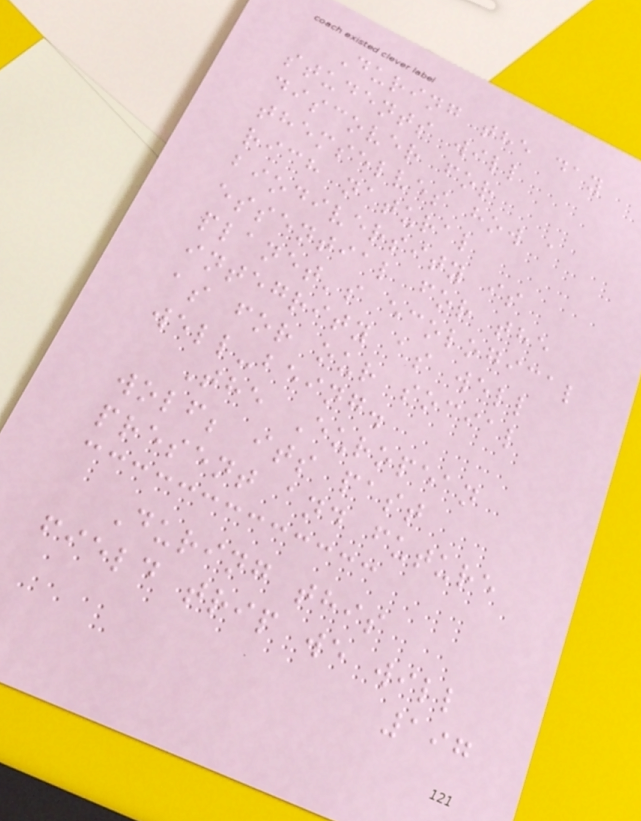During the day
students will
discover for
themselves how a
rich natural
biodiversity is
essential for the
planet's ecological
integrity as well
as for our social
well-being.
The European
wolf; its past
present and future
During this
field trip we will
197
